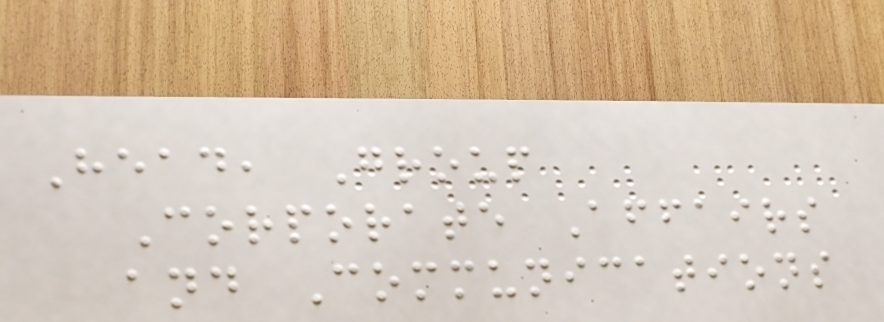Head, Group
Corporate Affairs
and Communications
